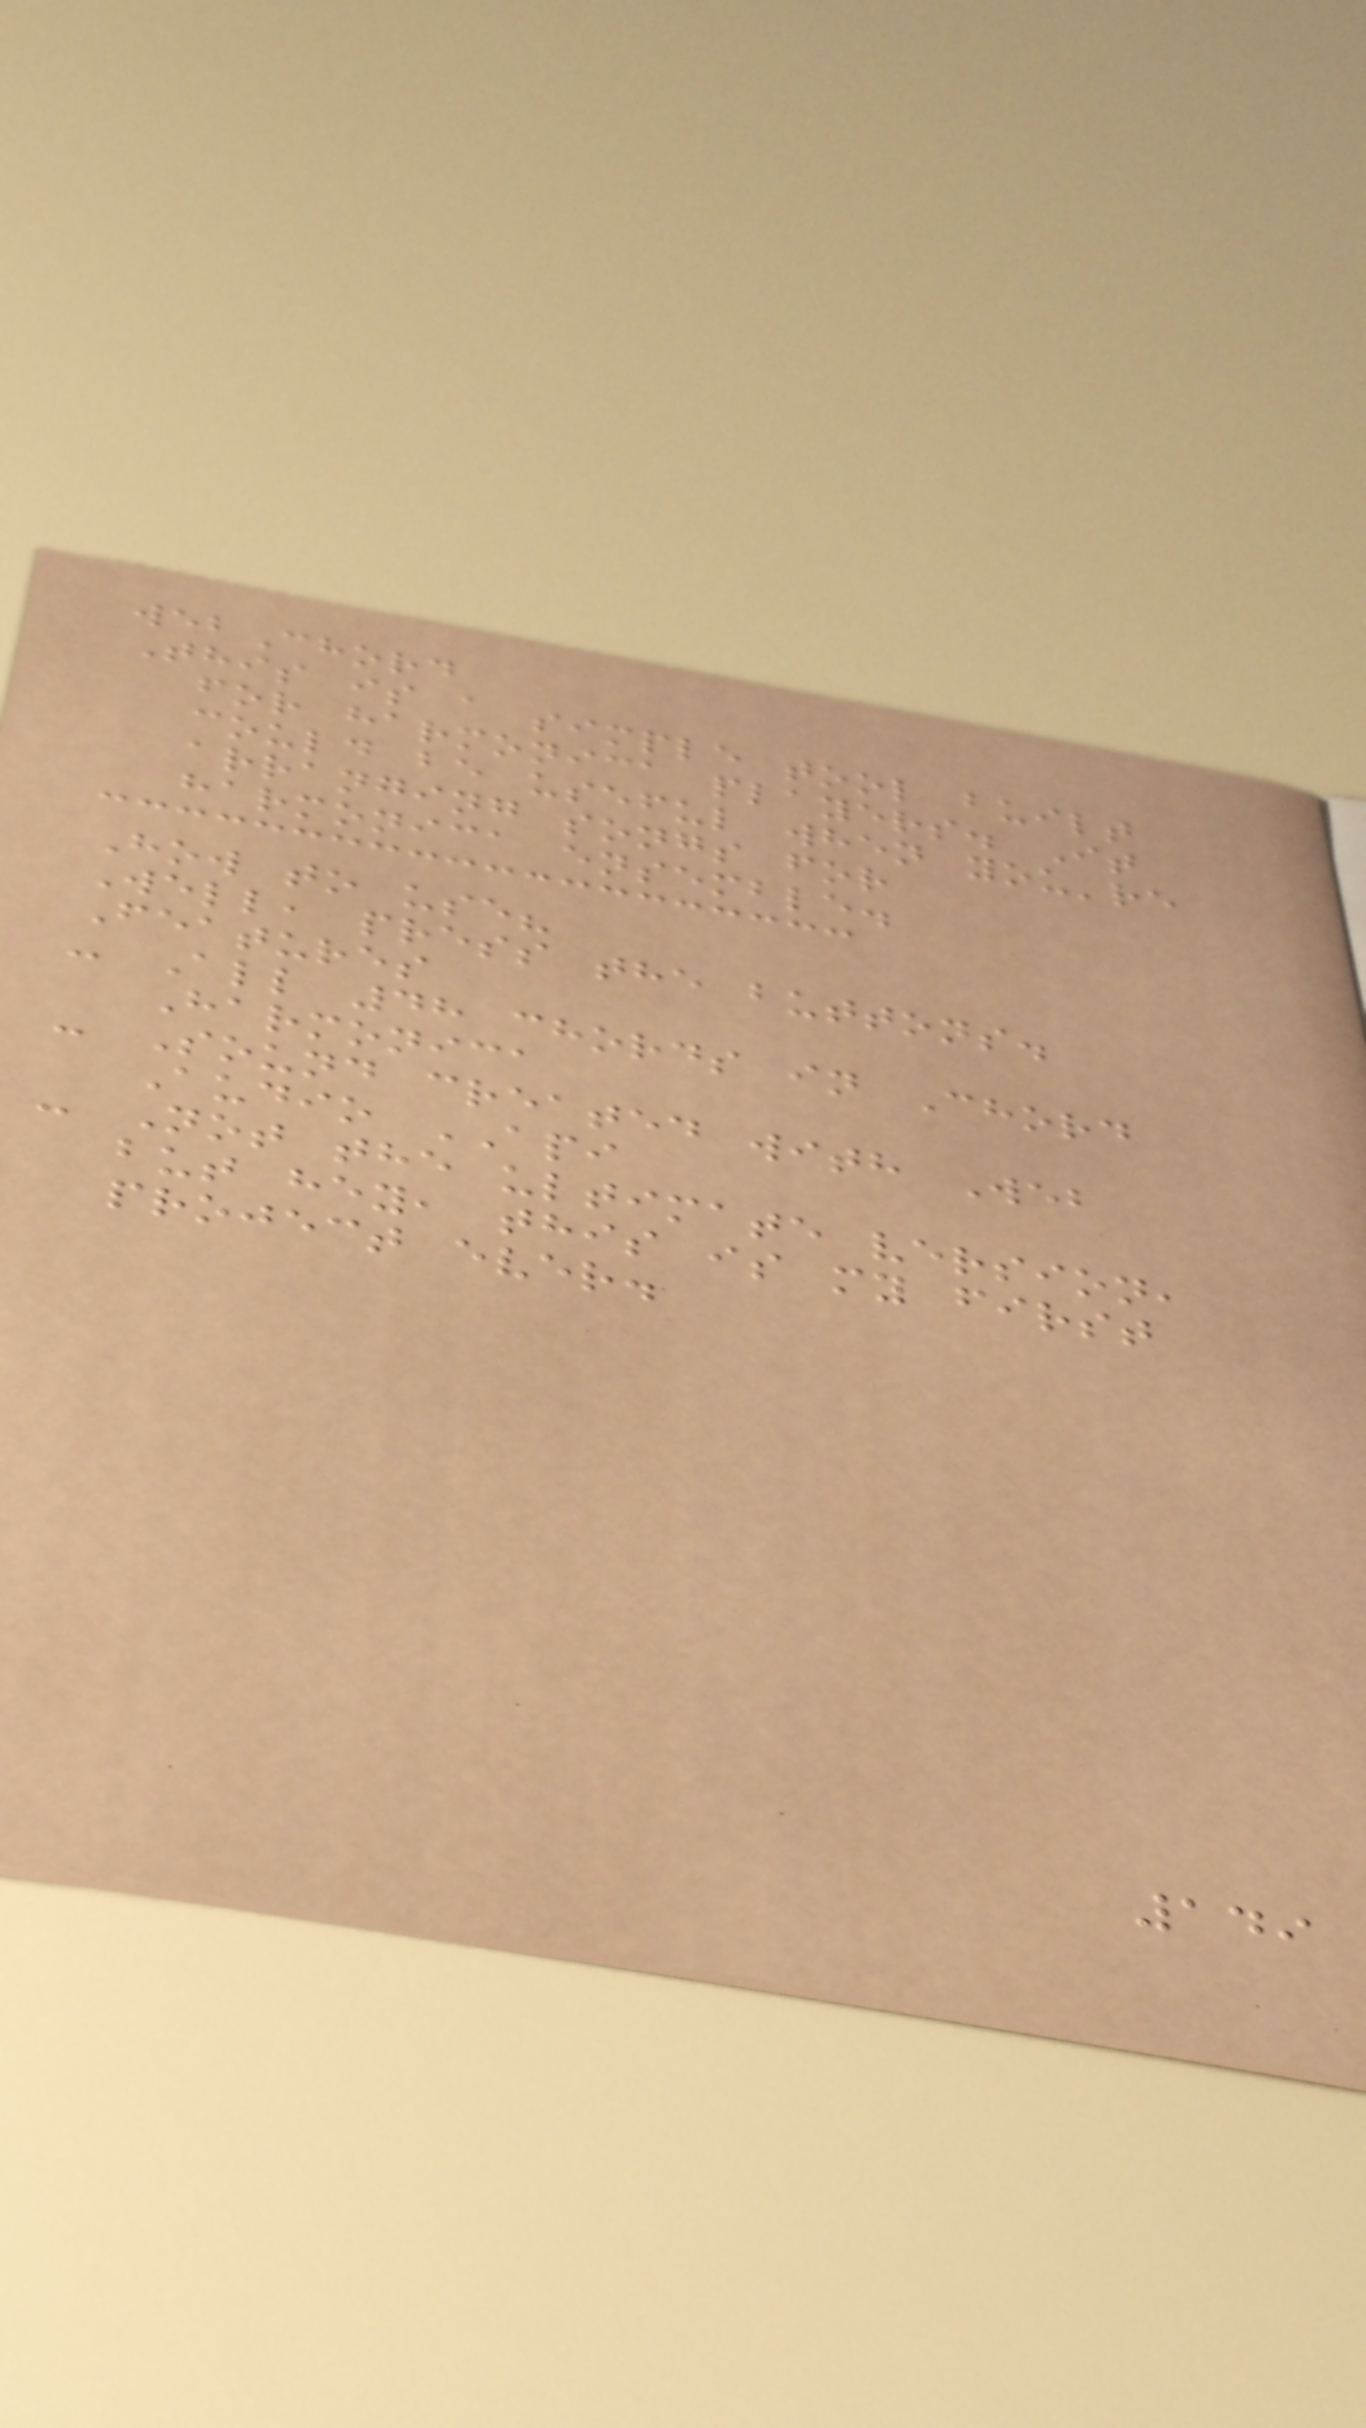webChord
This is a simple tool built
for harmonica players. It
could be useful when you're
arranging songs for
harmonica ensemble.
How to use?
Well, press the buttons.
Features
- All 48 chords in Chord
Harmonica
- Sound created with Web
Audio API
- Not the ultimate version,
but hey, this is my first
project ever.
149
